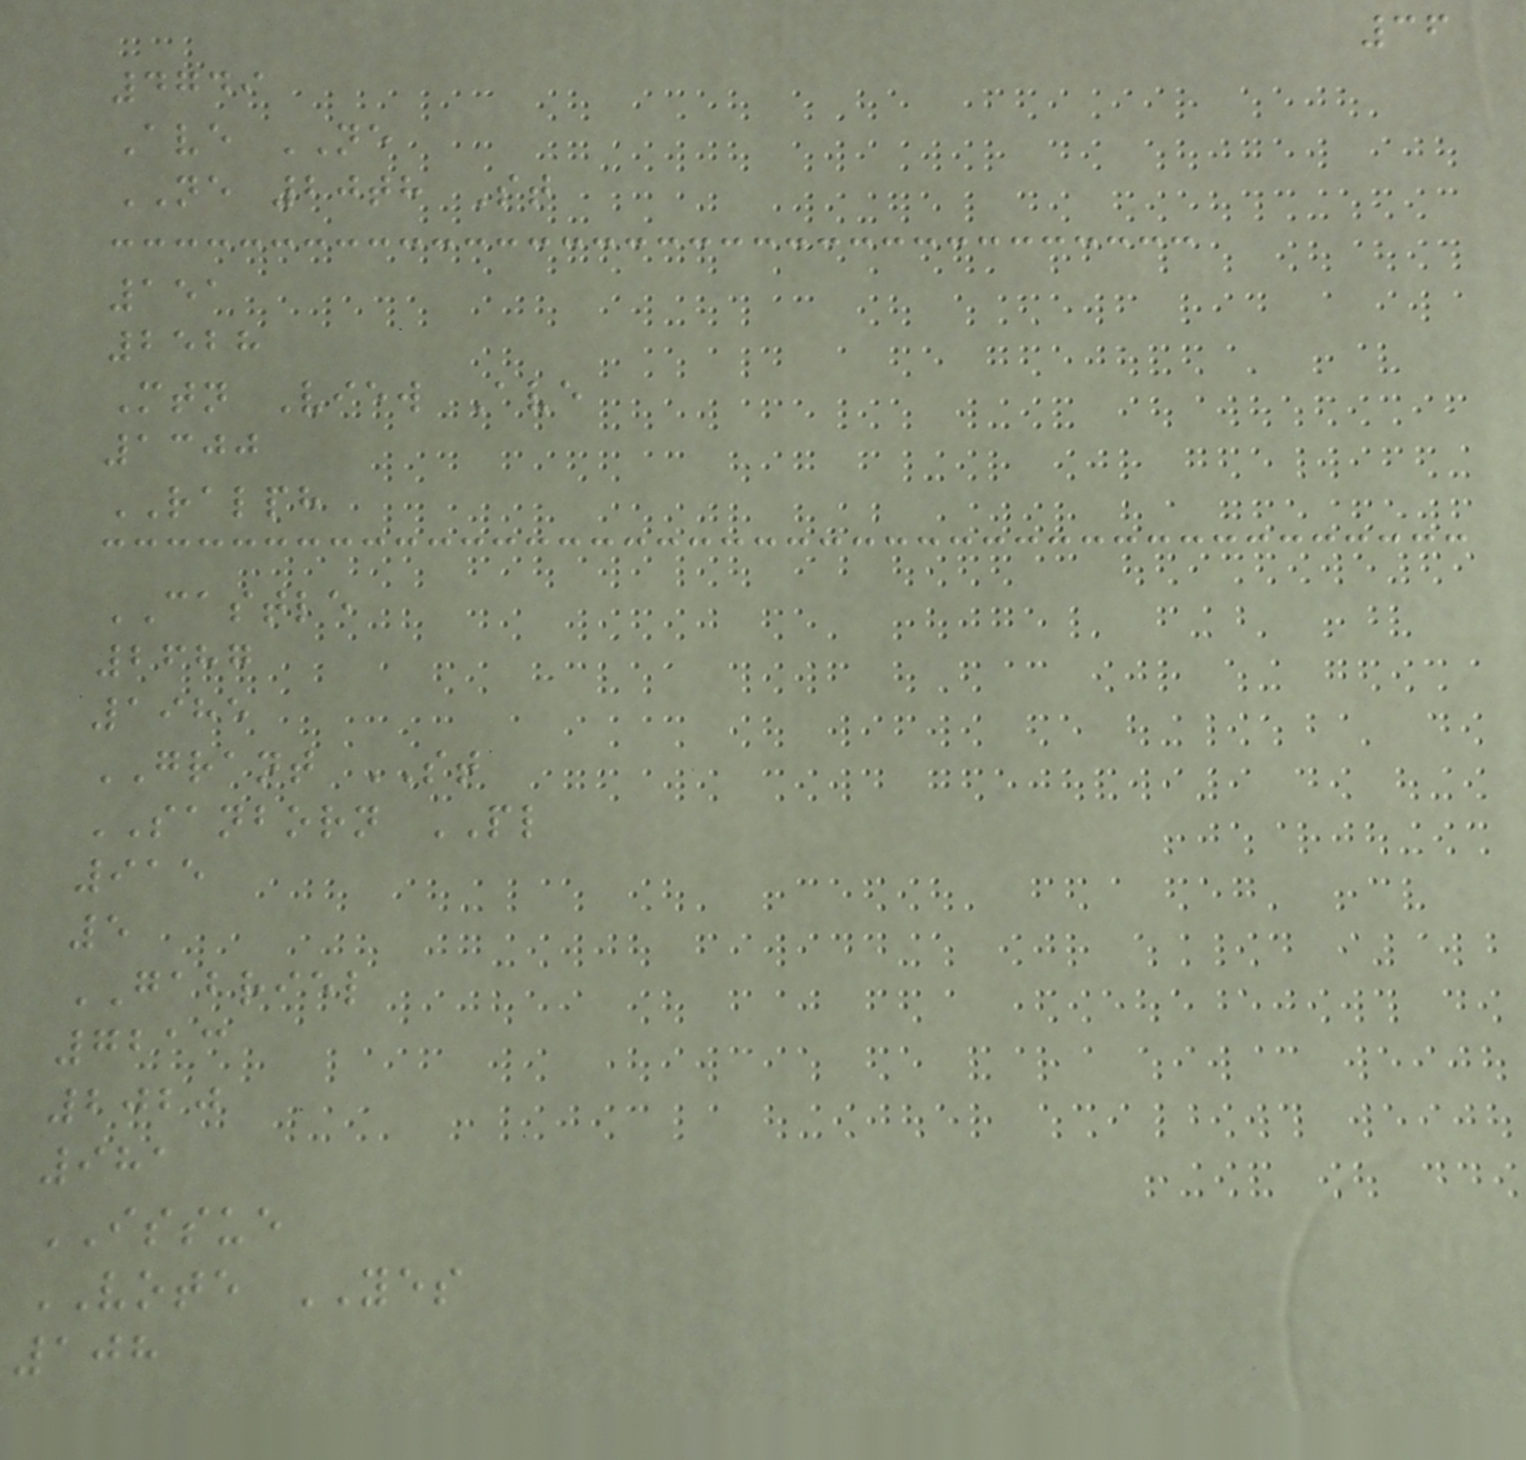36
4749
Ave NE
NE 20th St
151
2528
Mtn View Ave
1300
RALPH
CASTLE
2687
1985
GRANT ST
SANBORN PL
915
5
GABRIEL
7213
2020
981
ISSUE
VOTE YES
108
